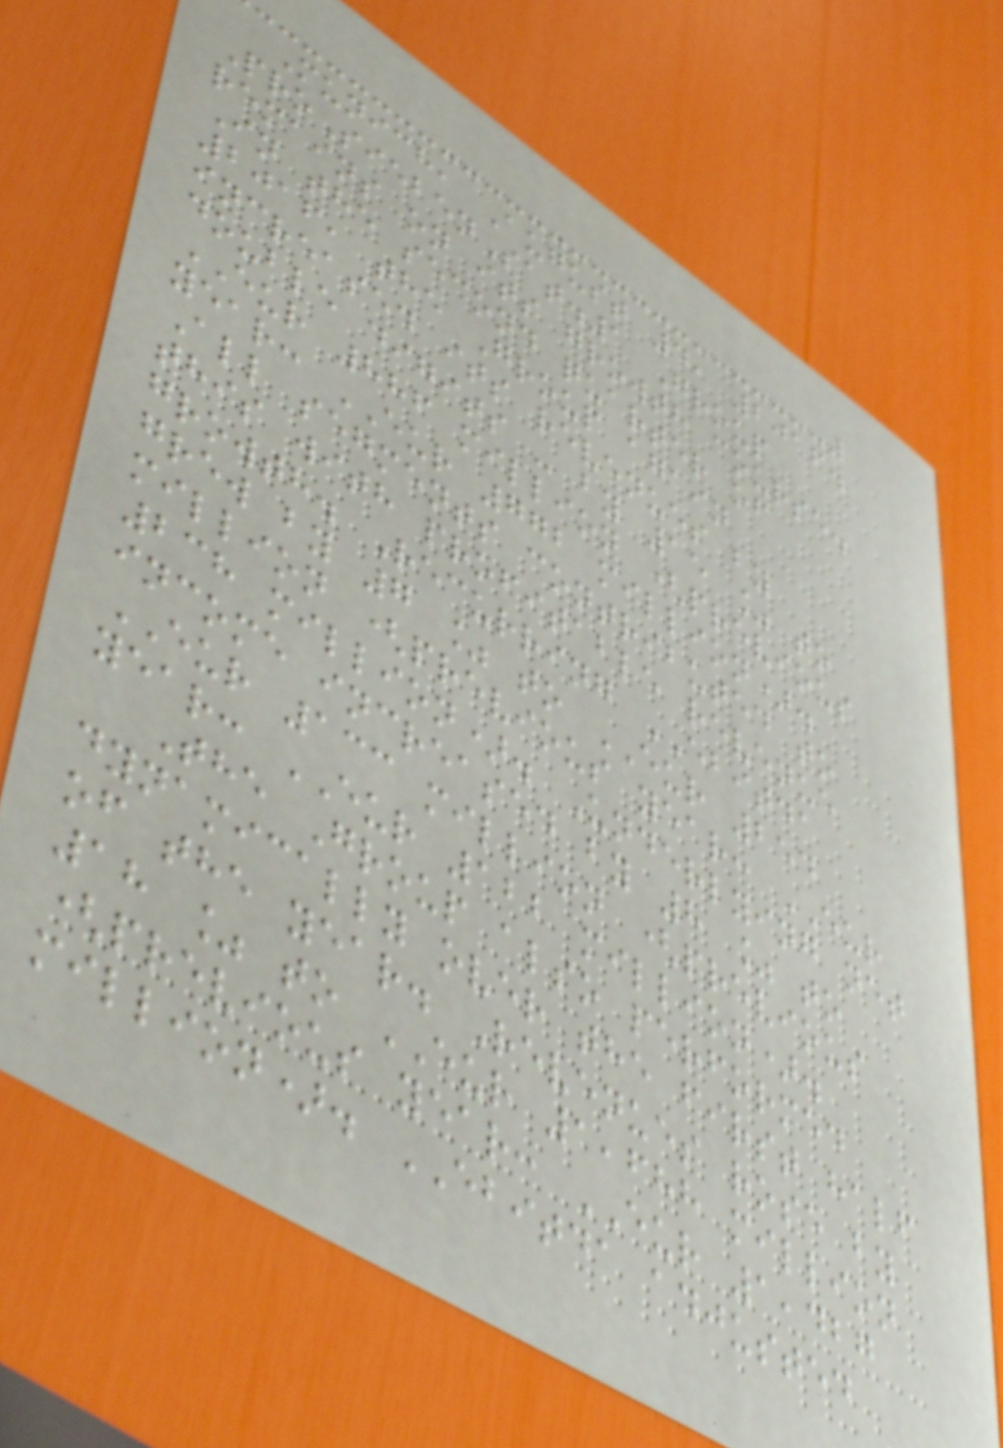Munich, August 4, 2016.
ProSiebenSat.1 Group
remains on its growth course.
In the second quarter of
2016, the Group again
increased its revenues by
double digits - by 15 % to
EUR 886 million (previous
year: EUR 772 million).
All segments contributed to
this with profitable revenue
growth. Recurring EBITDA
grew by 7 % to EUR 254
million (previous year: EUR
238 million). Underlying net
income increased by 8 % to
EUR 133 million (previous
year: EUR 122 million).
The Group also performed
dynamically over the first half
of the year. Revenues rose by
18 % to EUR 1,688 million
(previous year: EUR 1,427
million). EBITDA adjusted
